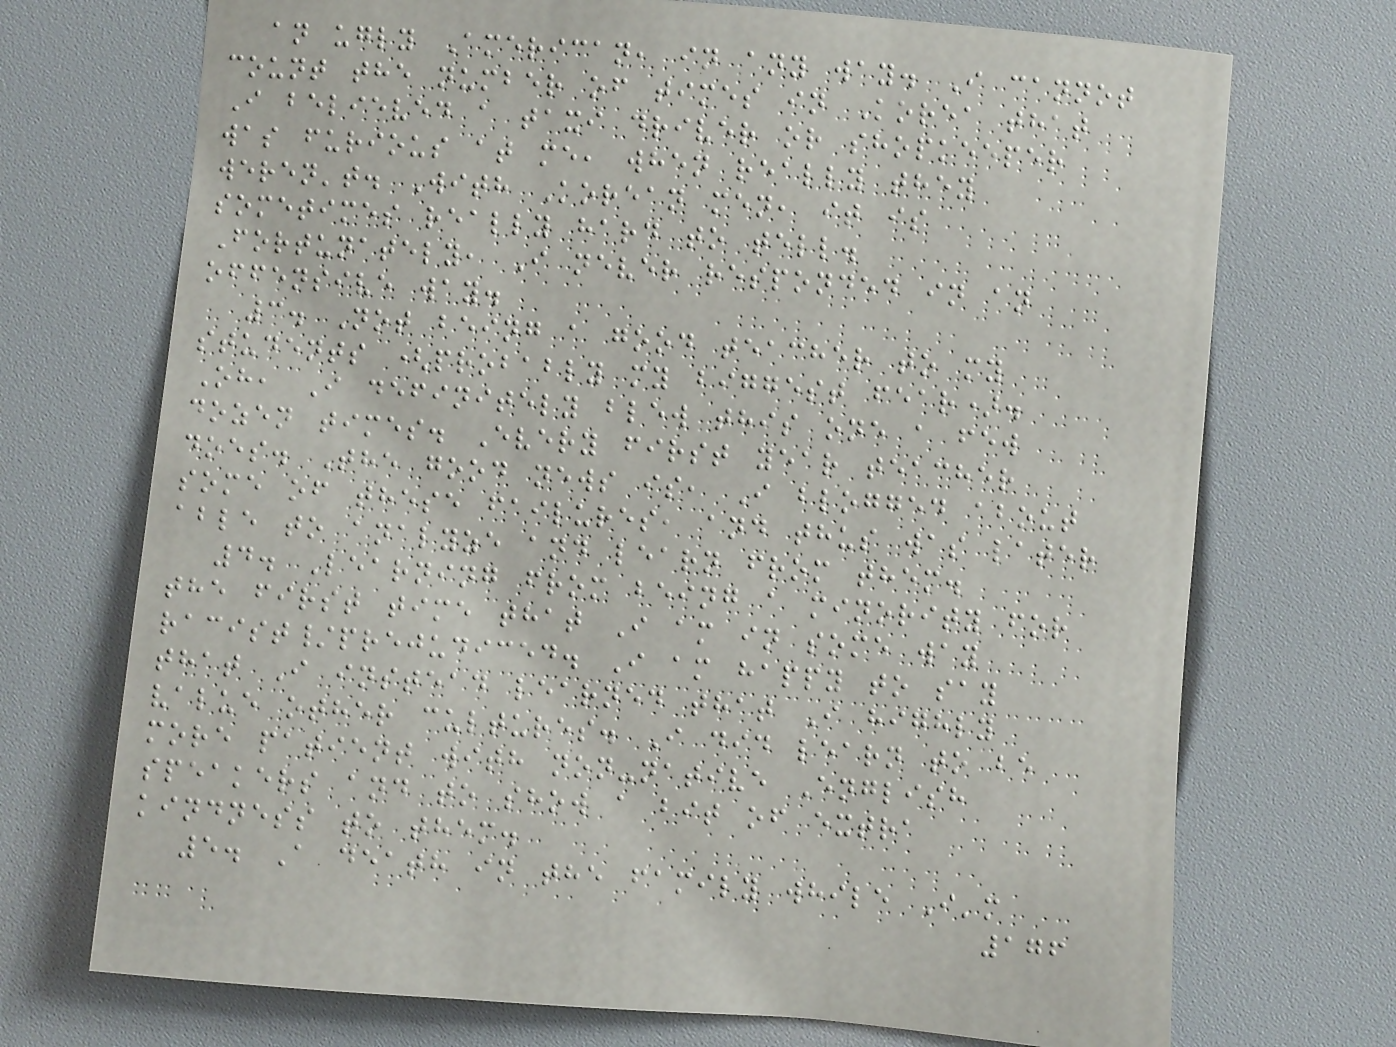an ugly American, in any way. I cannot
count the number of times in Korea that
I believed a taxi driver or shopkeeper
was furious at me, when really they
weren't. With Korean men, it is
sometimes really hard to tell.
Fortunately, I never responded in an
offensive way.
3. Not being a good teacher to my
students (probably my biggest fear).
Oh, I definitely blew this one a few
dozen times. Every first year teacher
does. The good news is, I blogged about
some of these failures, and thus was later
able to analyze and learn from them.
4. Learning from being a minority for
the first time that I am in some way
racist/prejudiced. I am happy to say
that I instead learned that I highly
value other cultures. I did learn to be
more patient with non-native English
speakers and to show a bit of extra
kindness to them.
5. A death in the family while I'm
176
